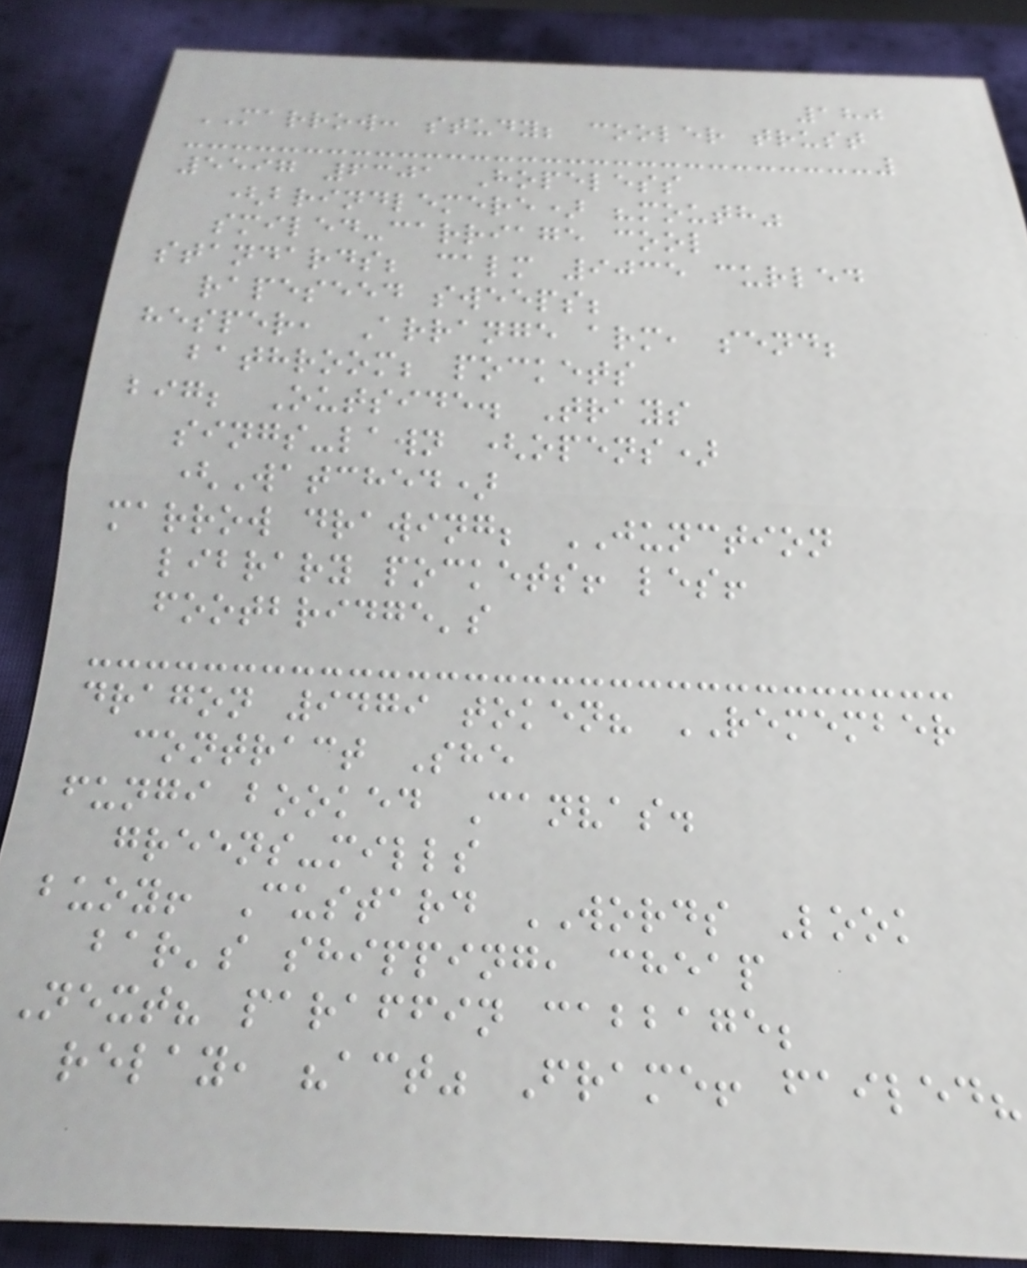180
MARROW: study; cooler trust
5597 6301 Hopeless
(brindlemere) "mouth"
smiled-carriage cool
standards; calm 9035 curled
rapeseed sweeps;
hesper, Arrange arm, send;
bathroom; pockets
big; Outside. Trays
sings-lawn (opens)
(Watched)
marrow drawing; JUNCTION
library pockets! les!
footbridge's
dragon 9479 token? REMEMBER
contract She
fungi booked Canvas.
greens-mills
buoy! Custard WORDS Look
bar's shipping, cheap
Next? paraffin cabbage;
relay, "act" Frame! failed?
